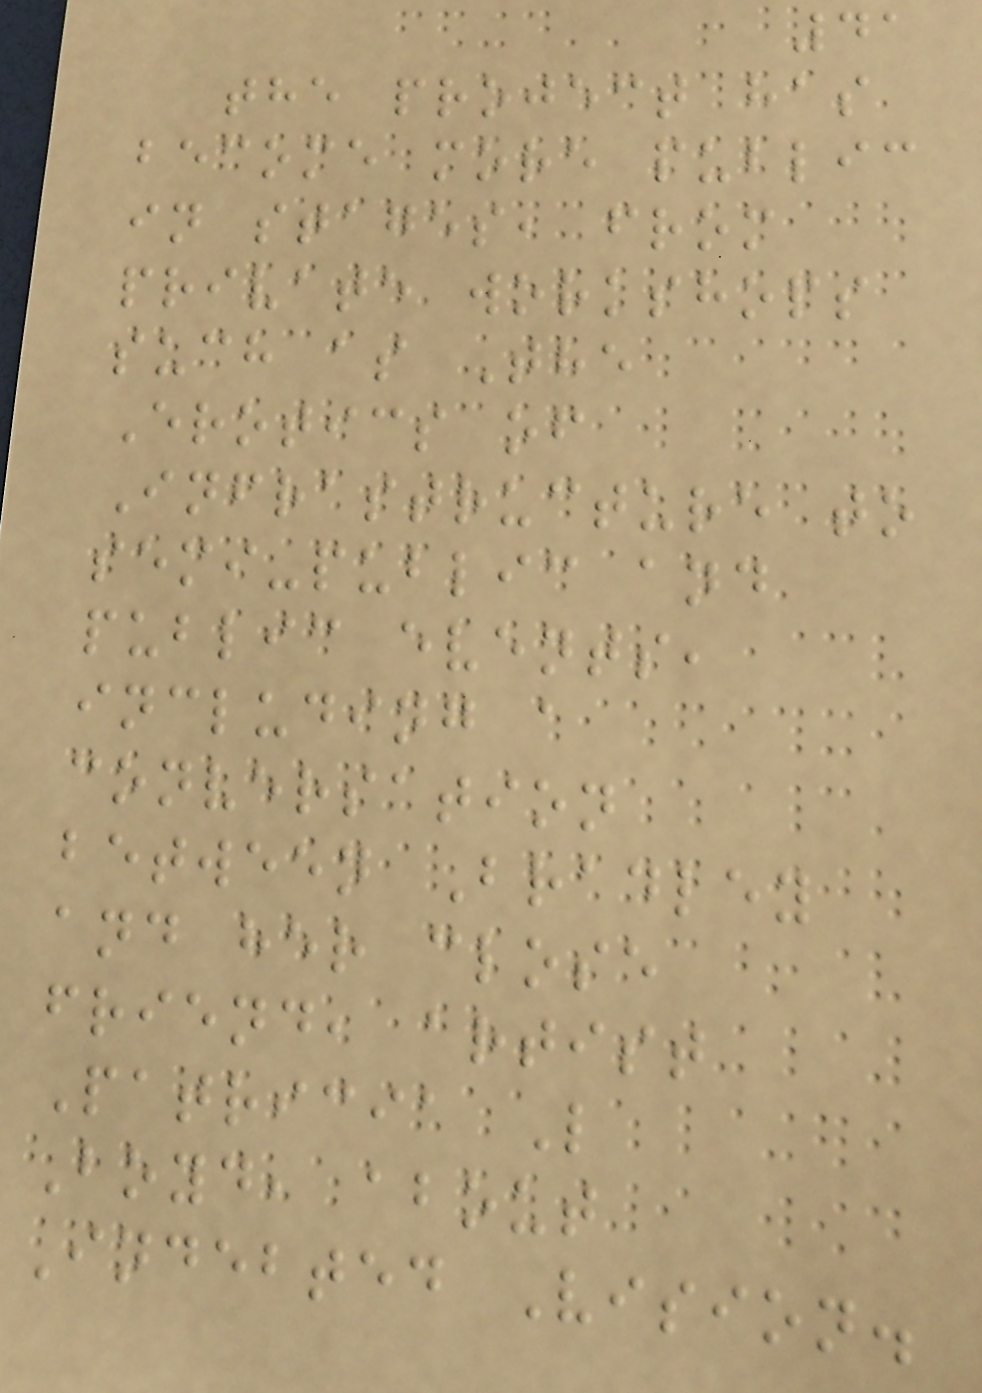41
the project has
become more public
in stages, from
private workshops
such as The
Erotics of
Infrastructure to
semi-public and
public events,
including a
conversation
between Bradley
and her close
friend, artist
Patricia L
Boyd, about
Indebted Vision.
